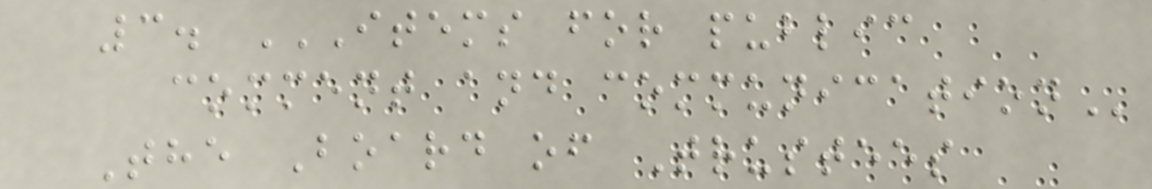3. ITEMS FOR PUBLIC
COMMENT AND COMMUNICATION
The Board of Trustees
